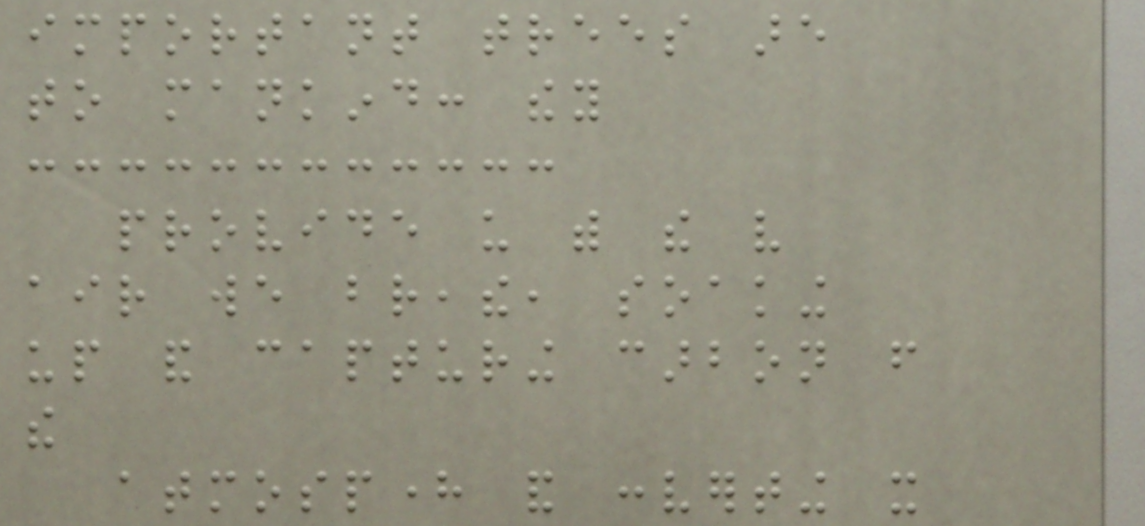important trees are
to mankind: they
provide us with the very
air we breathe, soaking
up and capturing carbon from
the
atmosphere and converting it
